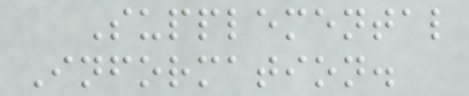Supplemental
Information.
